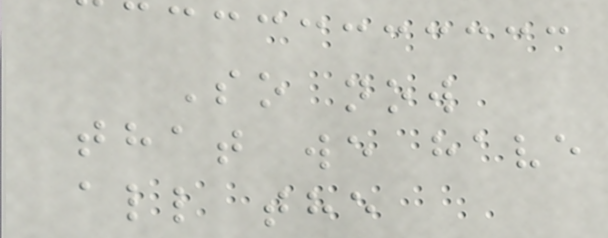So now
that we have
all the
